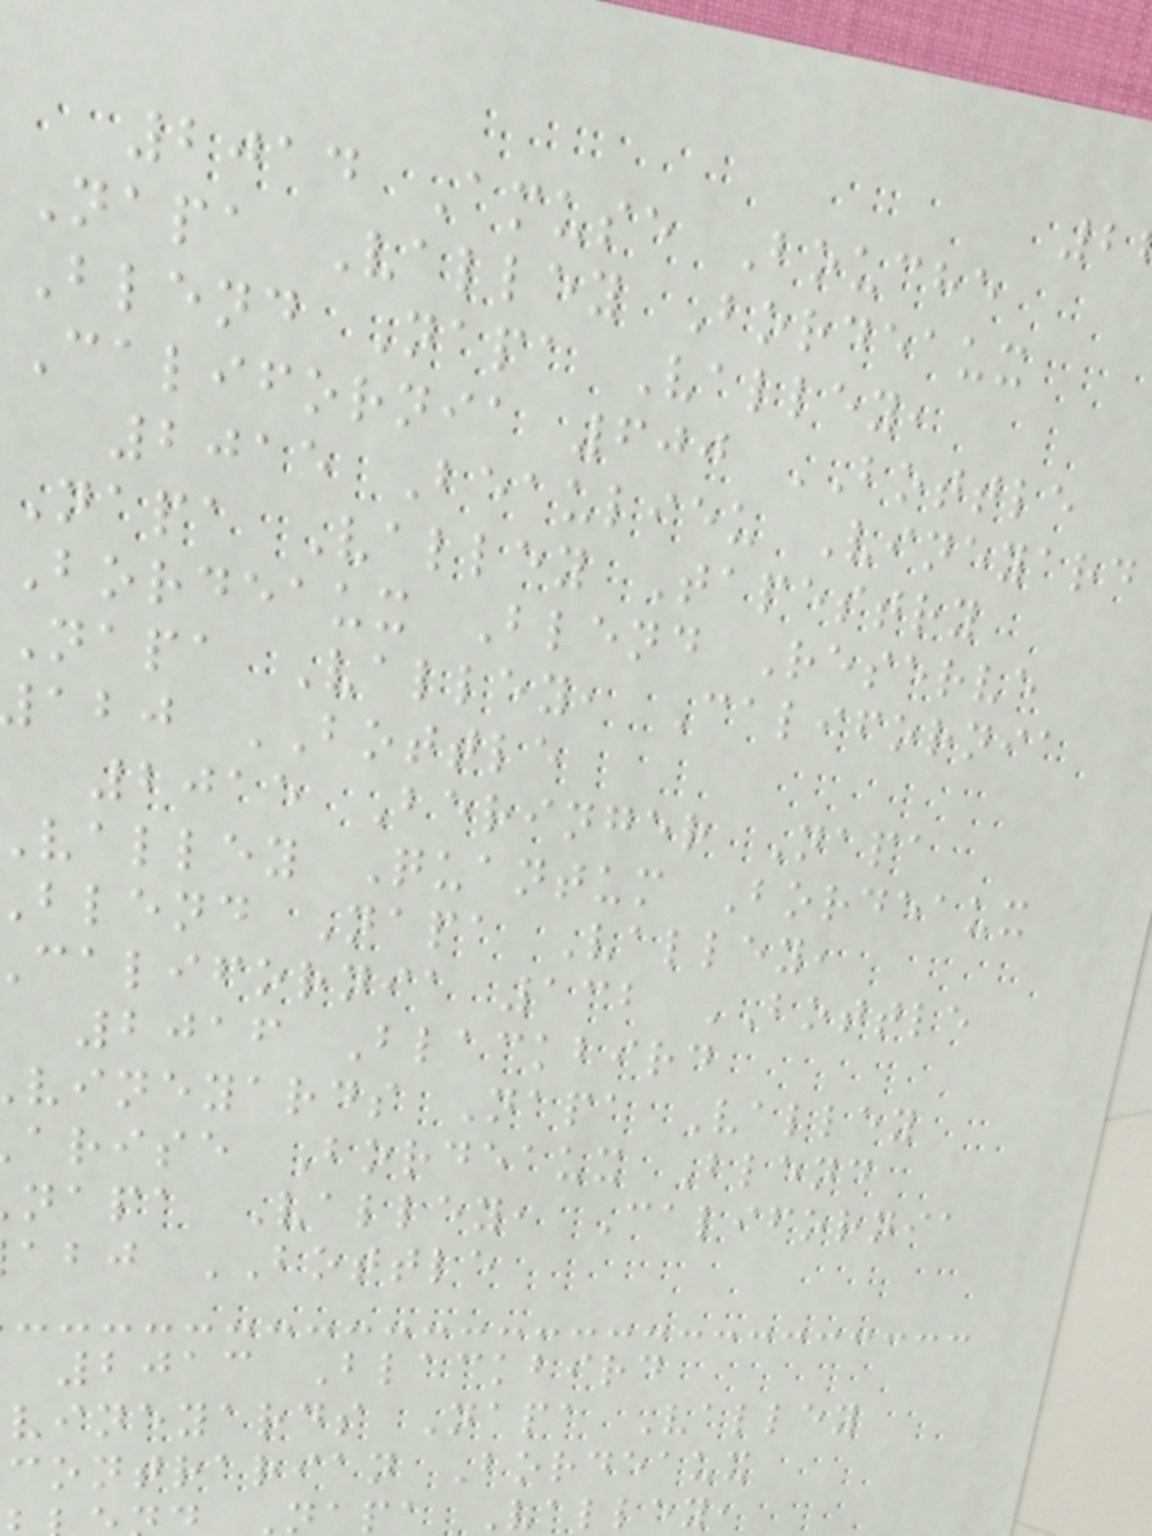2014 Amuse Bouche
Napa Valley Bordeaux
Blend Napa Valley,
California 600 BOTTLE
2015 Beaulieu Vineyard
Napa Valley Tapestry
Bordeaux Blend Reserve
Napa Valley, California
abj BOTTLE
2015 Beringer Napa
valley Quantum Bordeaux
blend Napa Valley,
california 132 BOTTLE
2016 Blackbird
vineyards Napa Valley
arise Bordeaux Blend
napa Valley, California
abj BOTTLE
2013 Blackbird
vineyards Napa Valley
contrarian Bordeaux
apa Valley,
